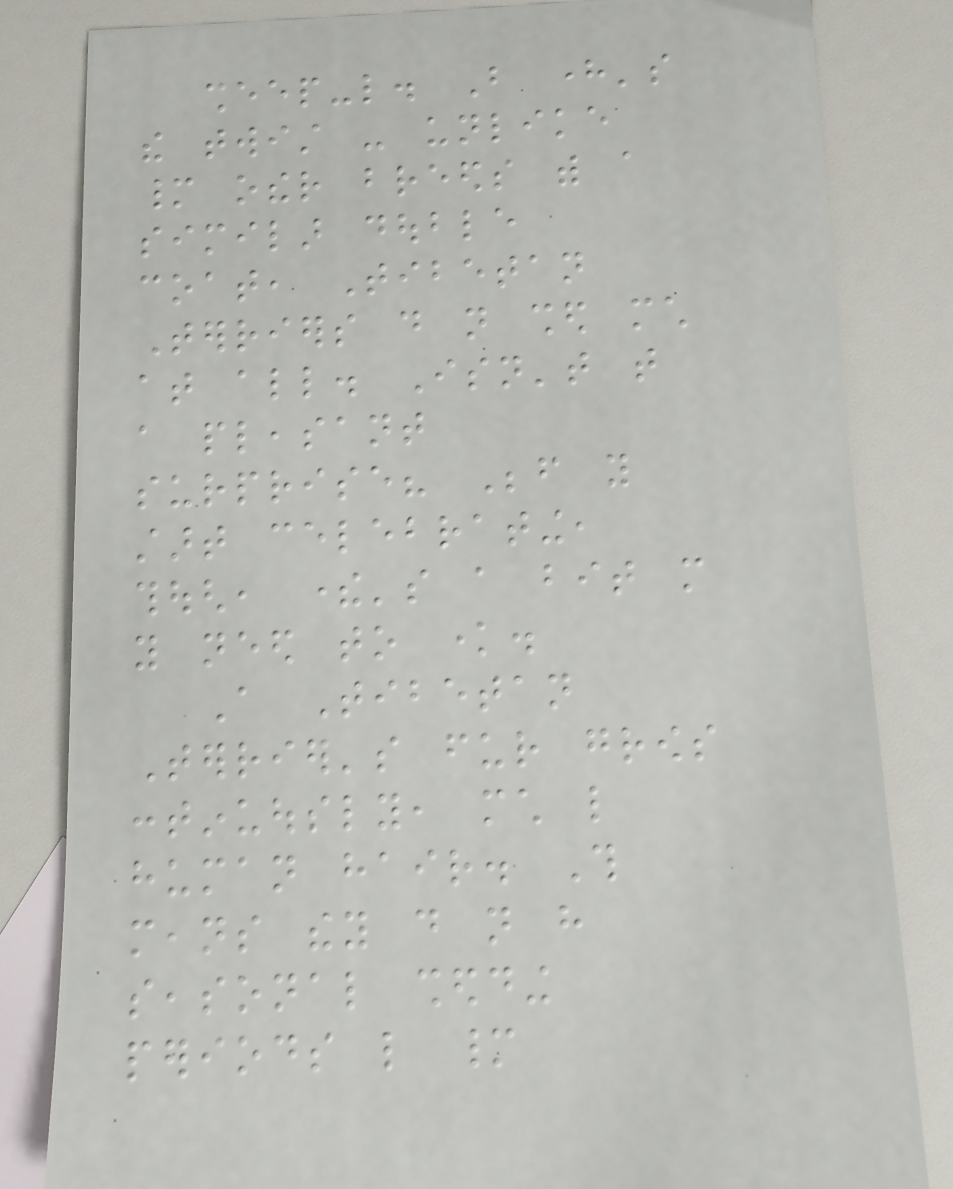sheep-like. But here's
the twist - unlike
many other breeds with a
similar double
coat, Tibetan
Terriers do not shed much
at all. Isn't that
a pleasant
surprise? Before you
start celebrating,
though, there's a bit more
you need to know.
A Tibetan
Terrier's fur grows
continuously, much like
human hair. This
means they do not have
seasonal shedding
periods like many
